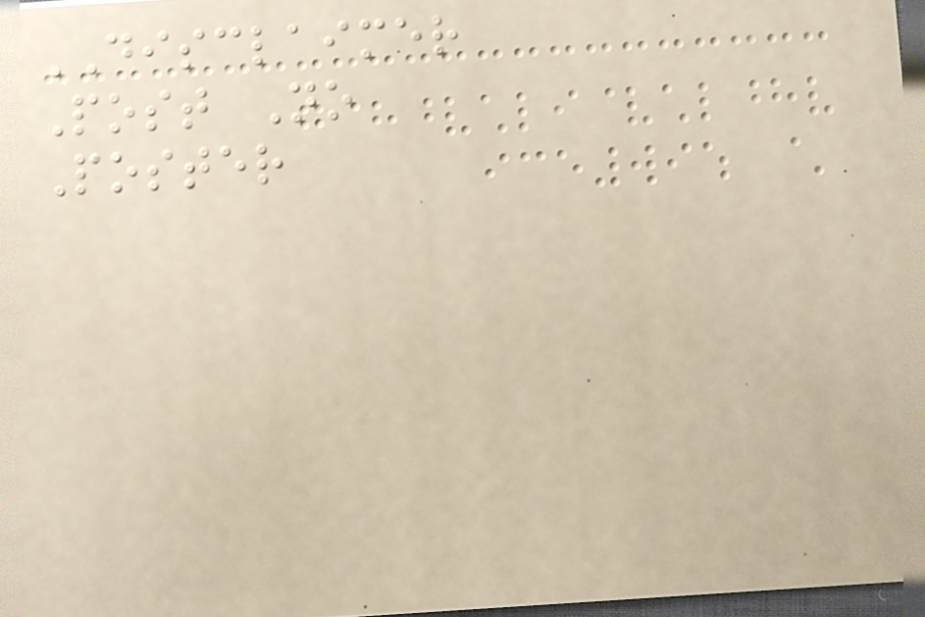DISCLAIMER
Post No
Poster
